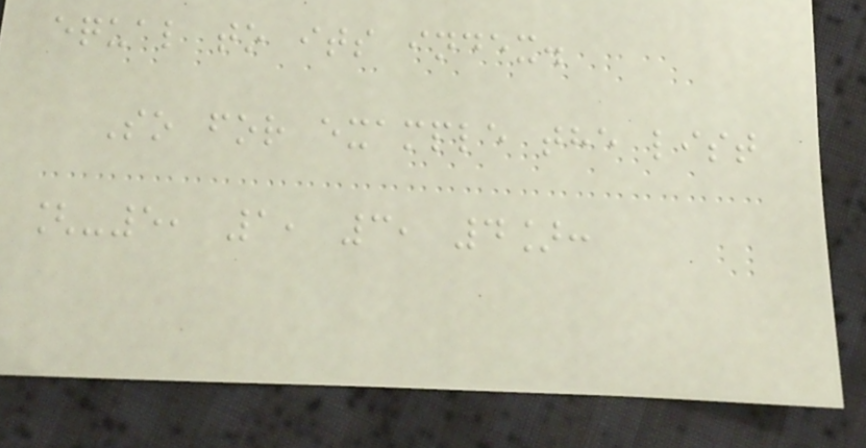equal to its index.
So for example the list
[-5, 1, 3, 4]:
